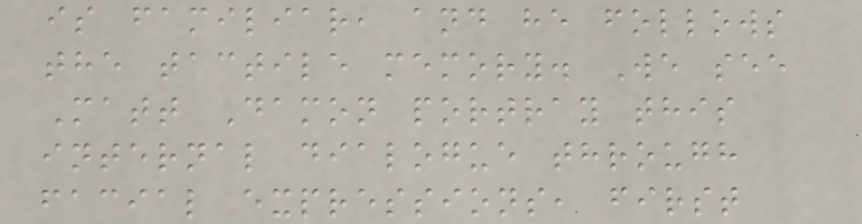is familiar, and he follows
the tactile memory. We see
Matt Damon portray this
internal dialogue through
facial expressions, first
